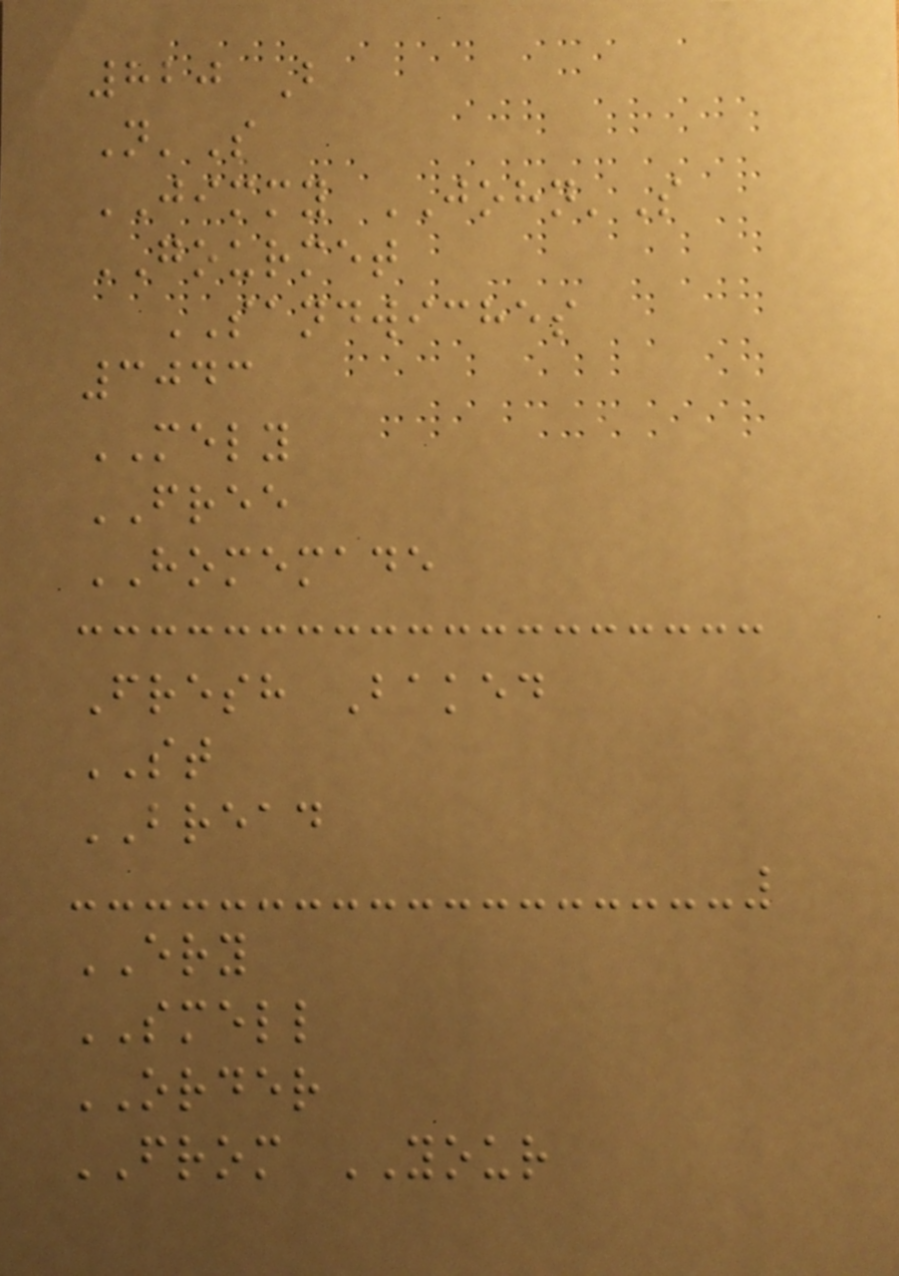820 B
N'S
JIMMY JOHN'S
GOURMET
SANDWICHES
3043
MELY
FREE
HOMEMADE
Fresh Baked
ST
BREAD
ERY
SMELL
ORDER
FROM YOUR
